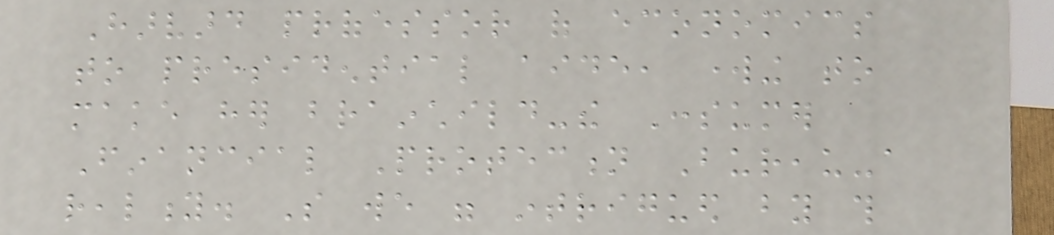Harvard professor of economics
to presidential aide, working to
make her brainchild-the Consumer
Financial Protection Bureau-a
reality. So we were intrigued by this
